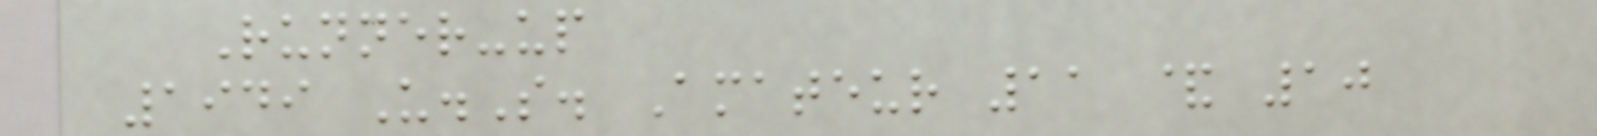Runner-up
1949 U.S. Amateur 11 & 10
